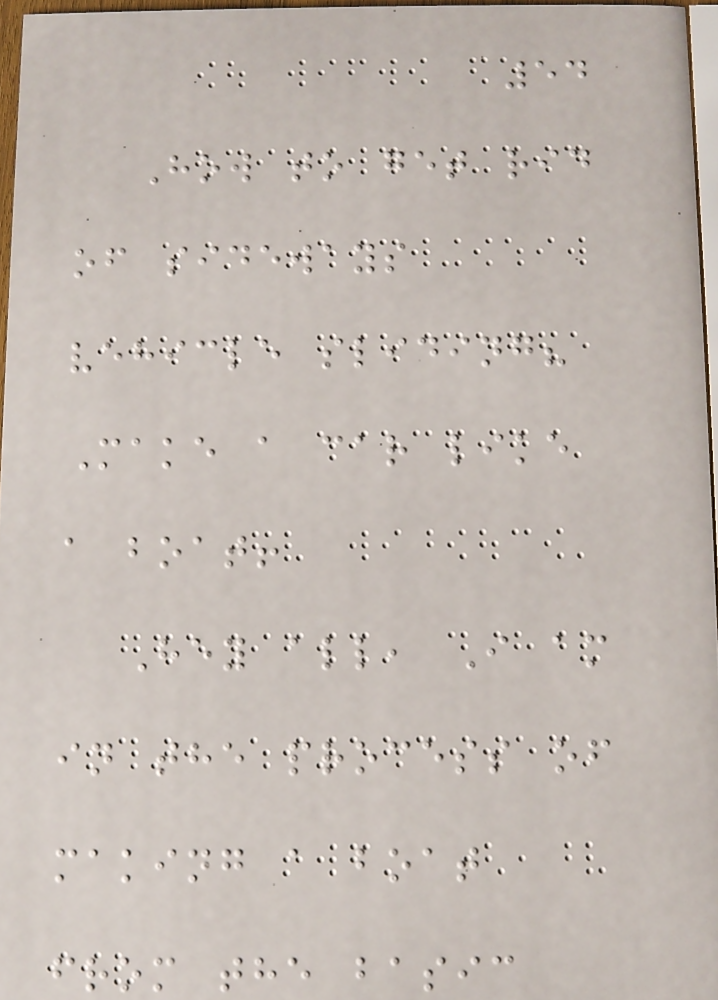54
How to get rid
of sideways
vehicle sliding?
Make a car like
a boat!
Hey all, I am
in the process of
making a boat
from the basic
